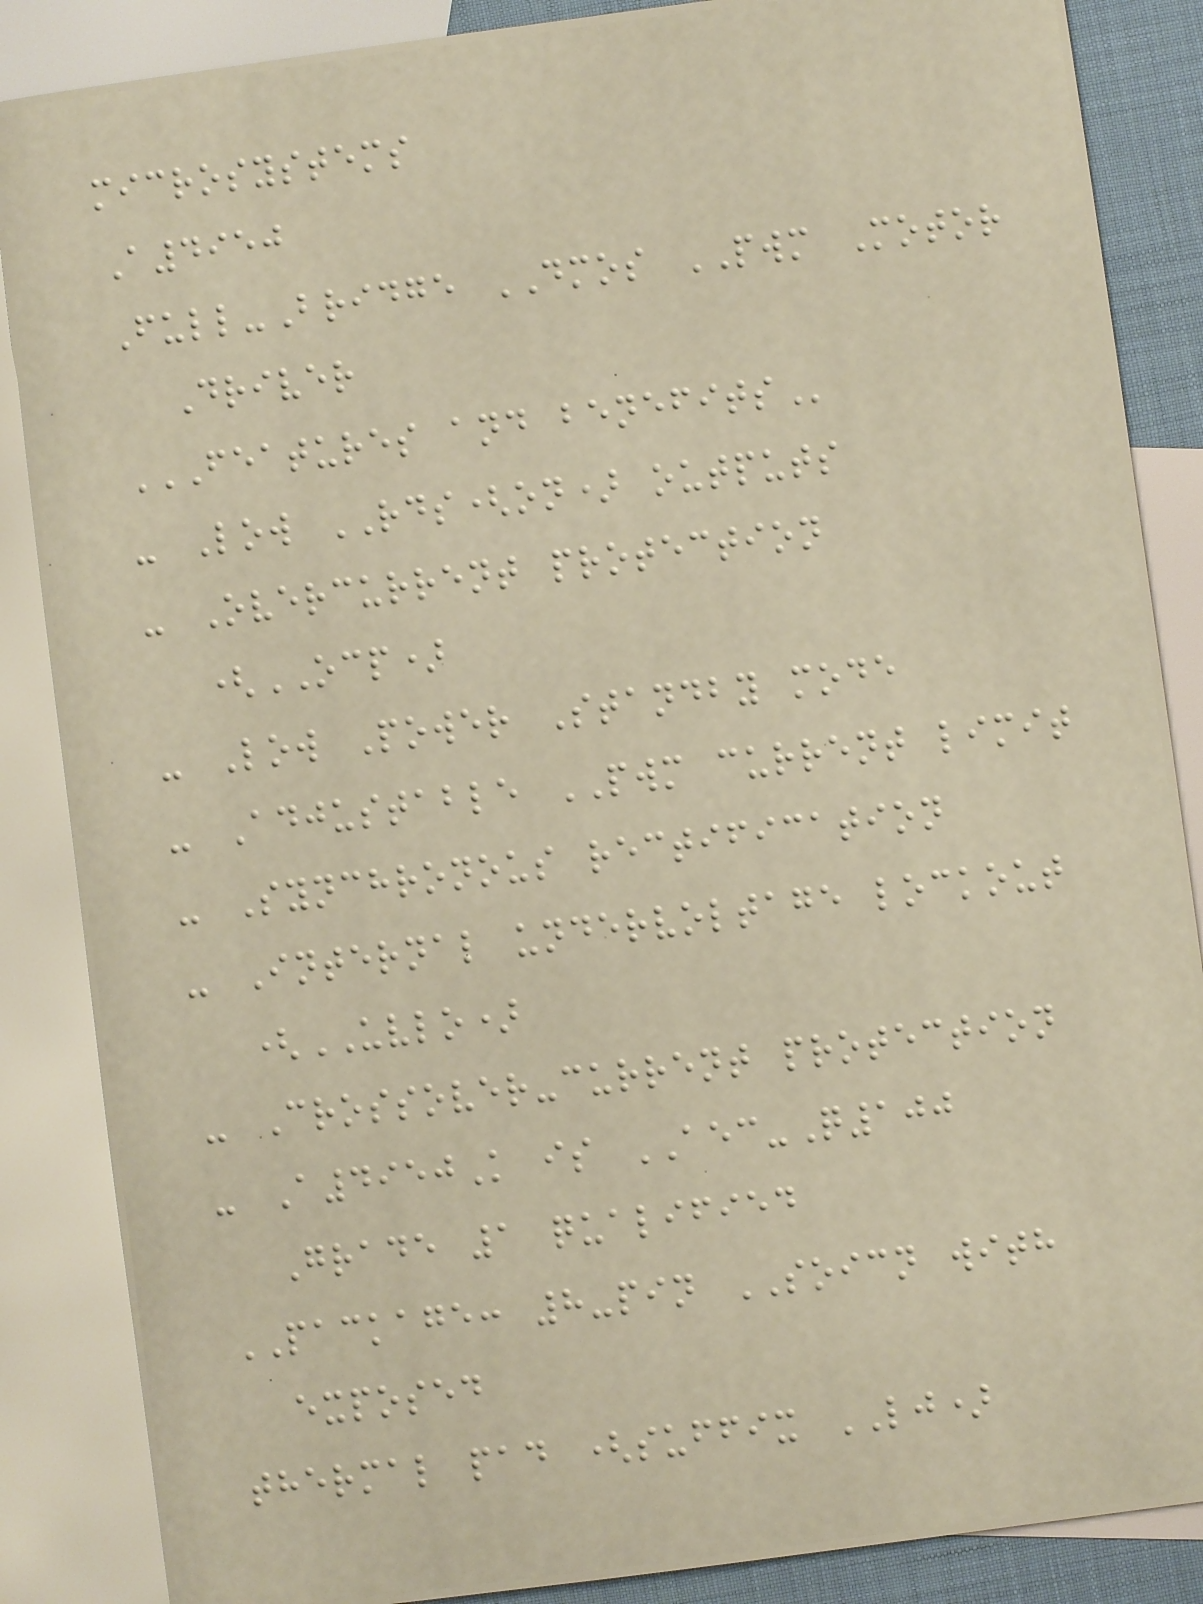microsystems
A4950
Full-Bridge DMOS PWM Motor
Driver
FEATURES AND BENEFITS
- Low RDS(on) outputs
- Overcurrent protection
(OCP)
- Low Power Standby mode
- Adjustable PWM current limit
- Synchronous rectification
- Internal undervoltage lockout
(UVLO)
- Crossover-current protection
- A4950K is AEC-Q100
Grade 1 qualified
PACKAGE: 8-pin SOICN with
exposed
thermal pad (suffix LJ)
